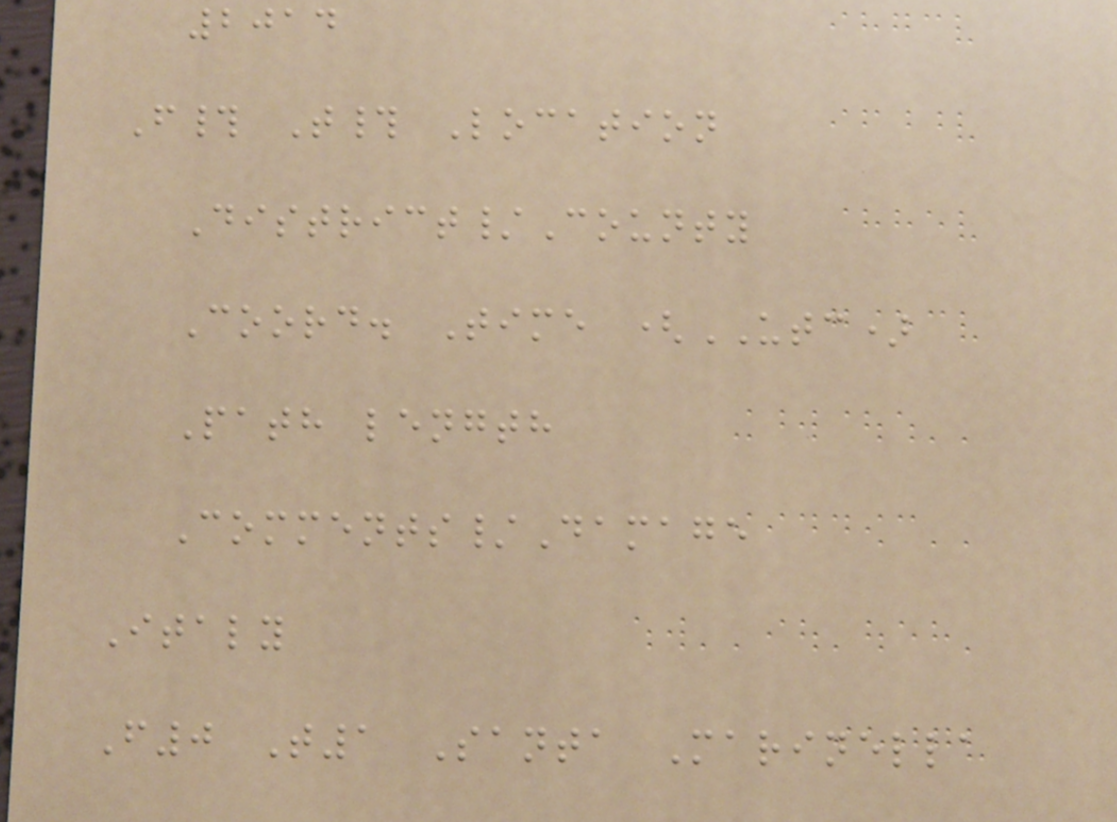2014
F# T# Location
District/County
Coord. Time (UTC)
Path length
Comments/Damage
Italy
F0 T1 Santa Marinella
